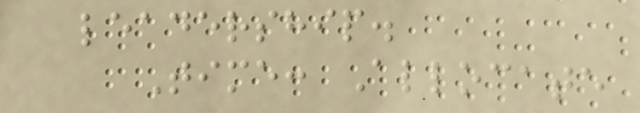leadership.
Time: Allocate
